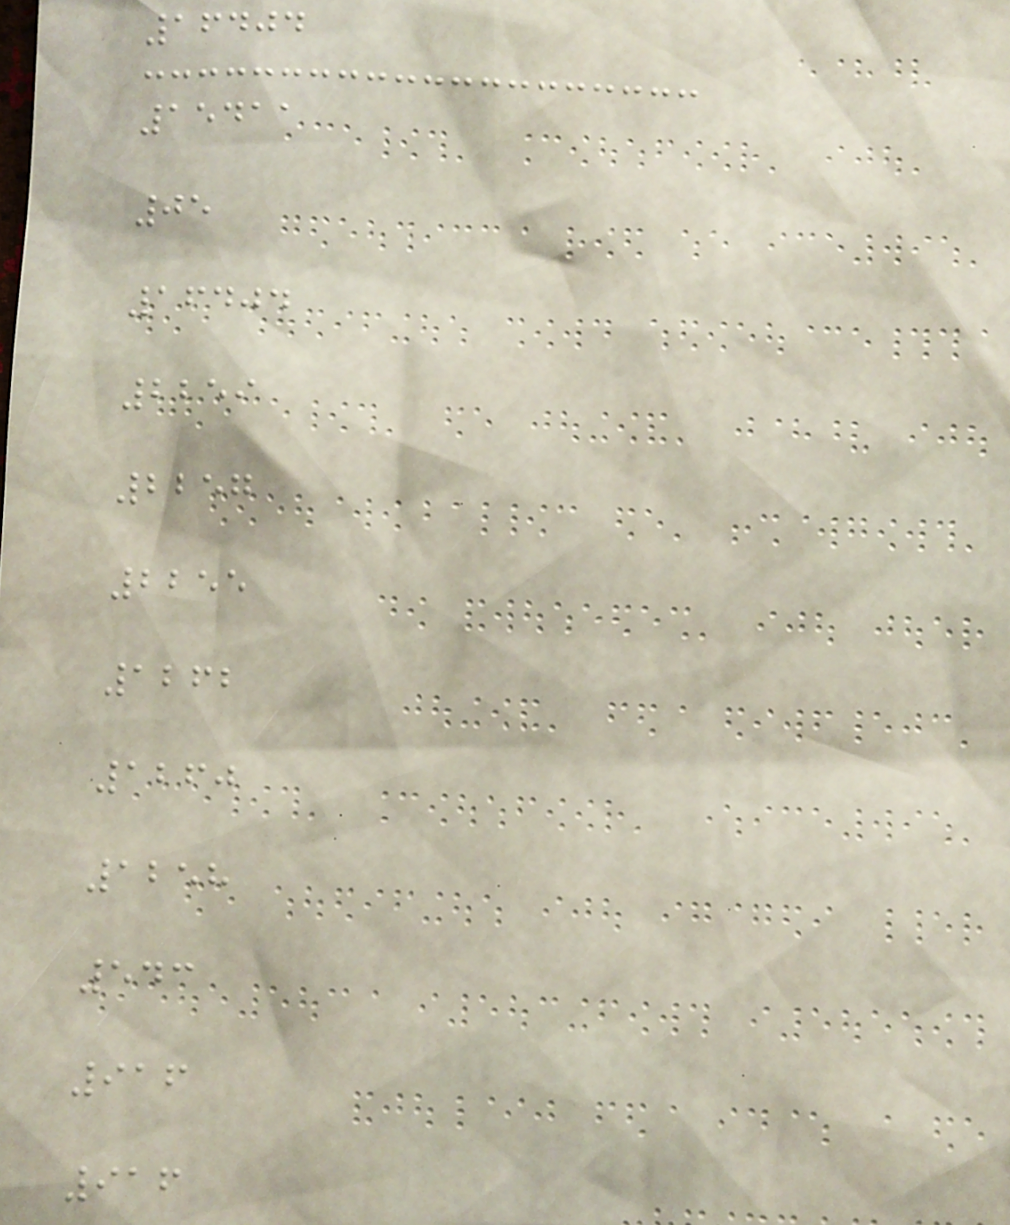16404
15411
05
16404
2259
2257
2255
1262
1260
1258
543
916
916
